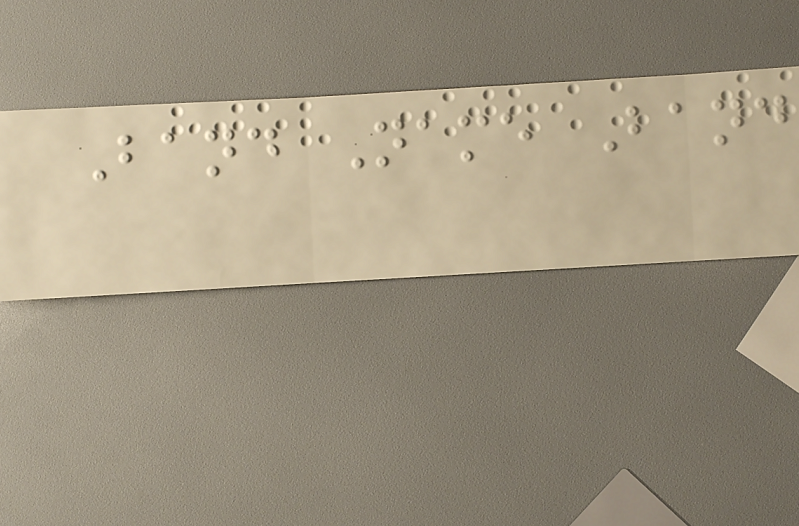Band Name Band
